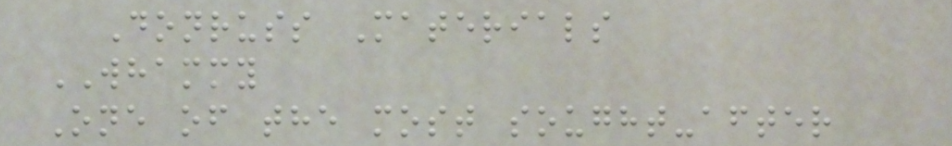Donruss Materials
WHAMMY
One of the most sought-after
